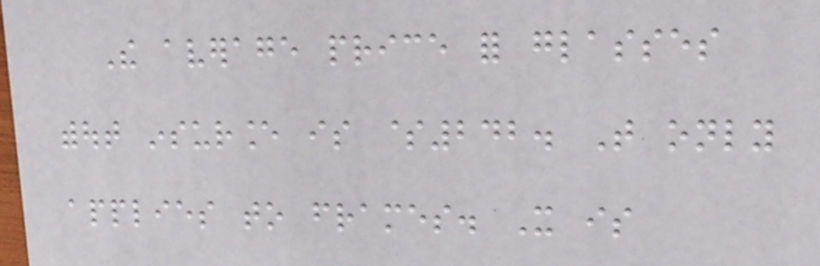The average price for glasses
without insurance is $242. That only
applies to frames. It is
